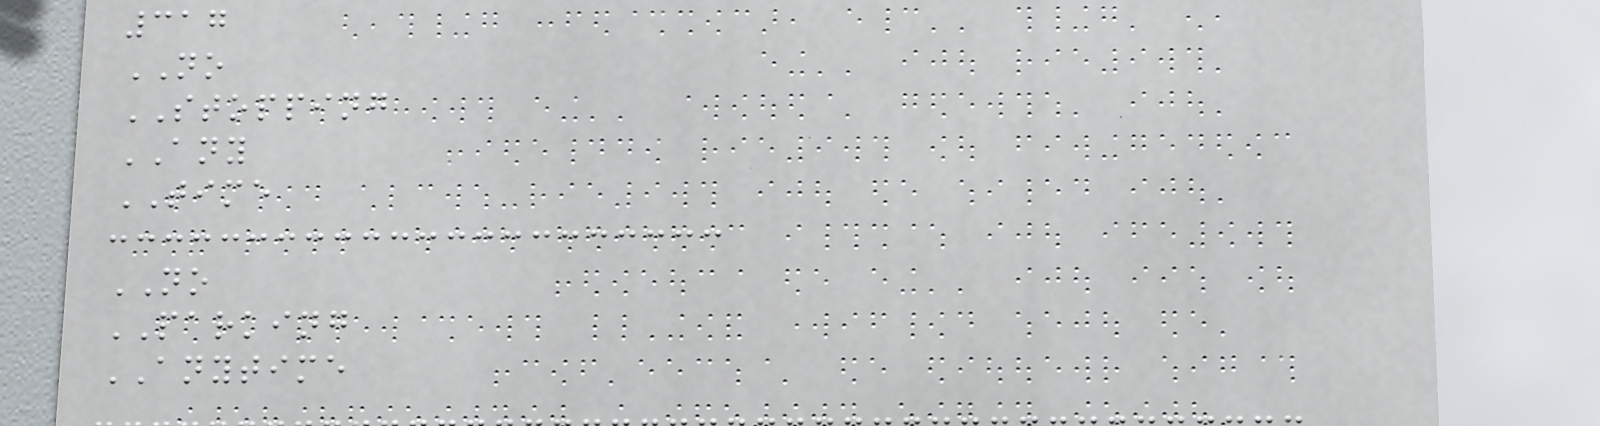317
NO
STOPPING
ANY
TIME
NO
PARKING
ANYTIME
